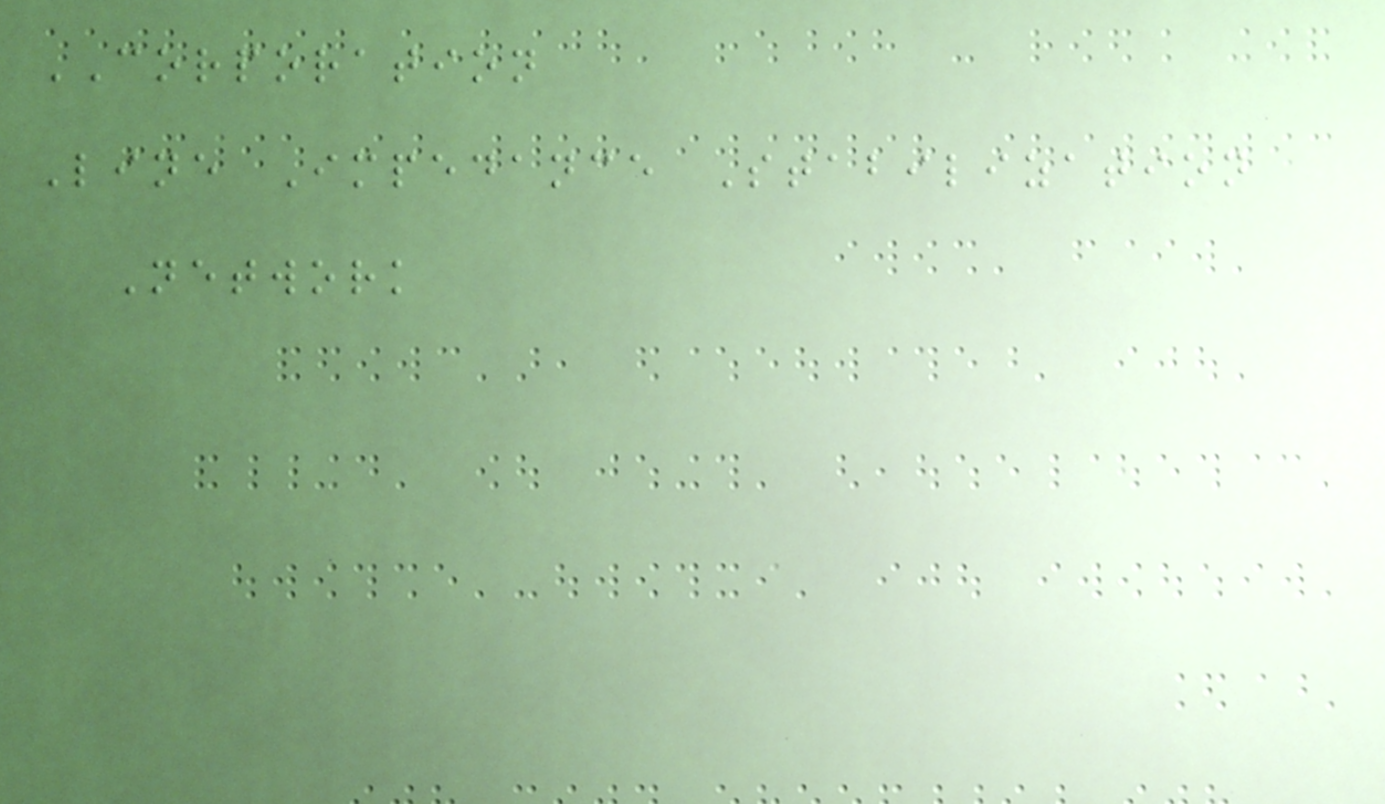CORPORATION
Line Impedance Stabilization
Network
